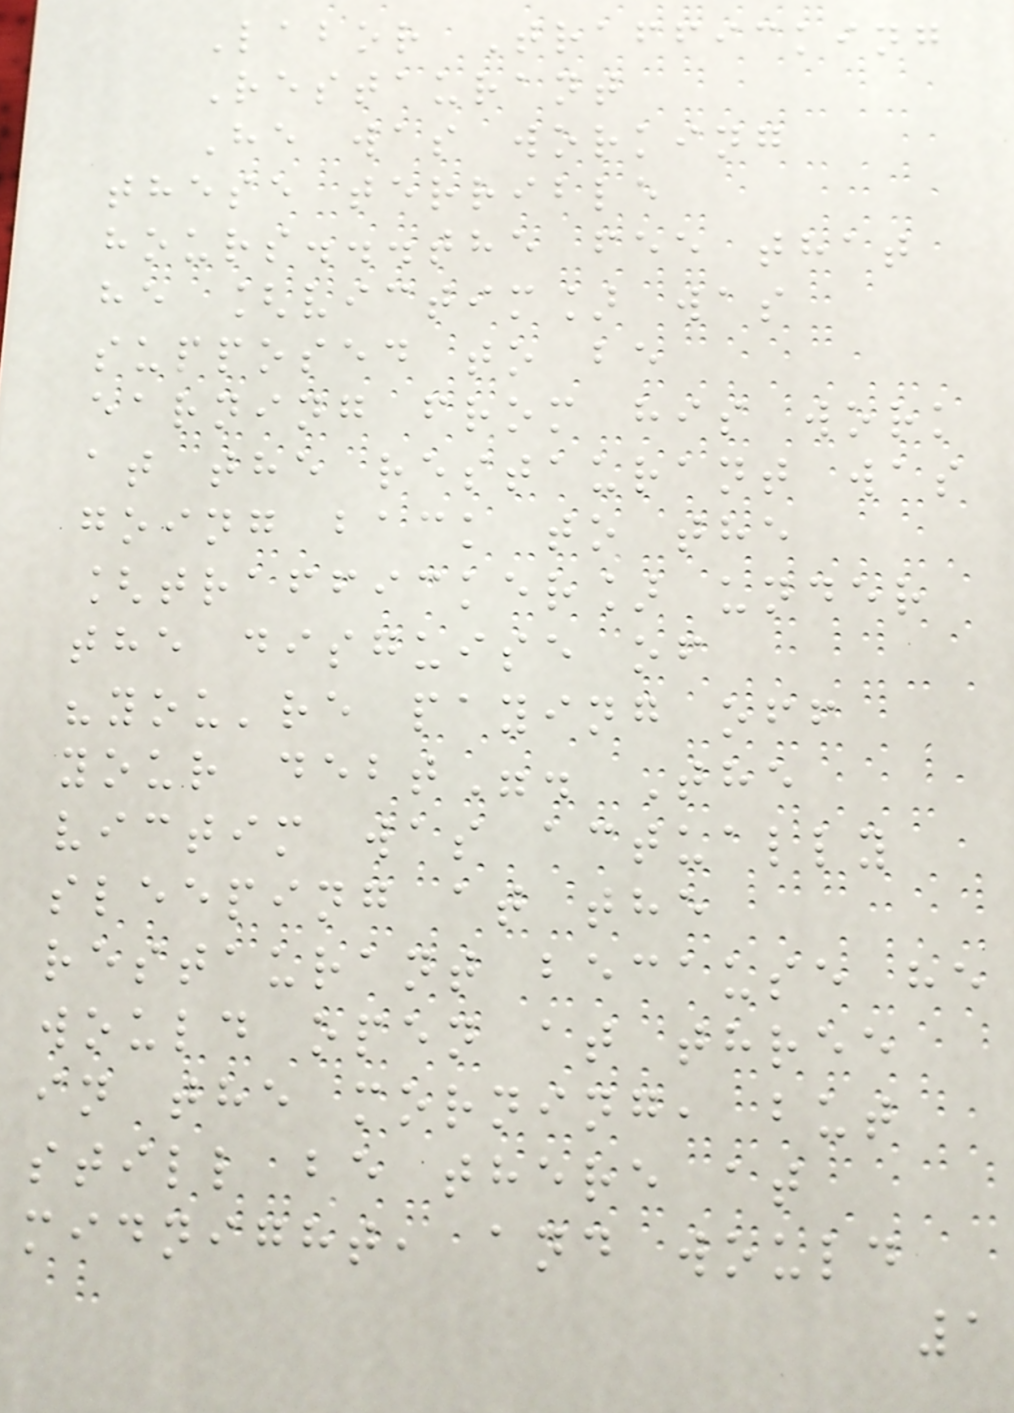Labor Trafficking
Restaurant
He was working
these terrible
hours...the fee that
he [victim] was
supposed to be
earning from his work
at the restaurant was
going back to the
[trafficker] under
the disguise of
"you're paying off
your debt". The
victim was actually
sleeping at the
restaurant because he
would open at three
in the morning, but
still be there at
midnight, and would
1
